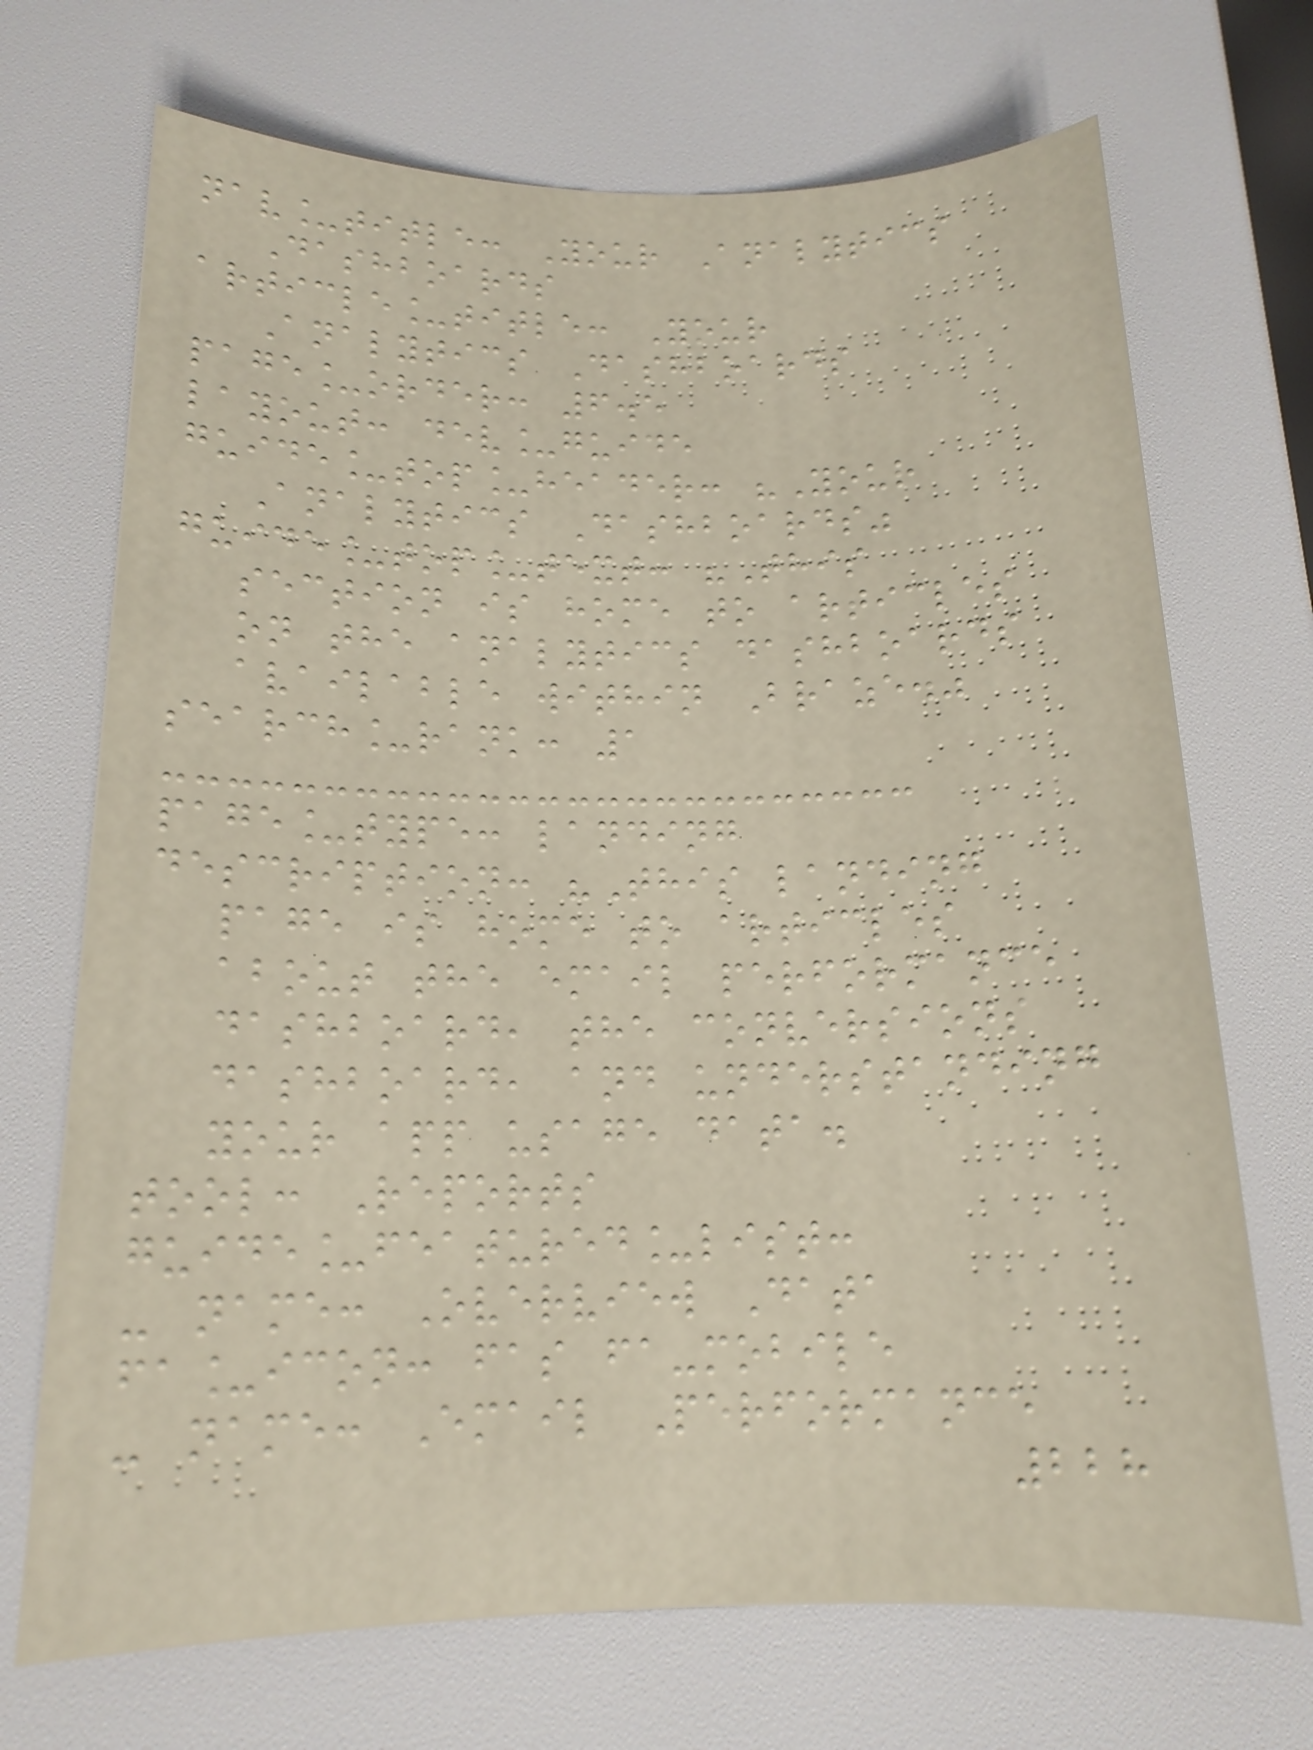nav_title: Your Analytics
Dashboards
article_title: Your
Analytics Dashboards
page_order: 6.5
layout: dev_guide
guide_top_header: "Your
Analytics Dashboards"
guide_top_text: "This
section is home to articles
on the analytics dashboards
available within Braze."
search_rank: 1
page_type: landing
description: "This landing
page is home to articles
about the email performance
dashboard, the conversions
dashboard, and understanding
your app usage data.
tool: Reports
guide_featured_list:
- name: Overview Data
fa_icon: fas fa-mobile
- name: Email Performance
228
